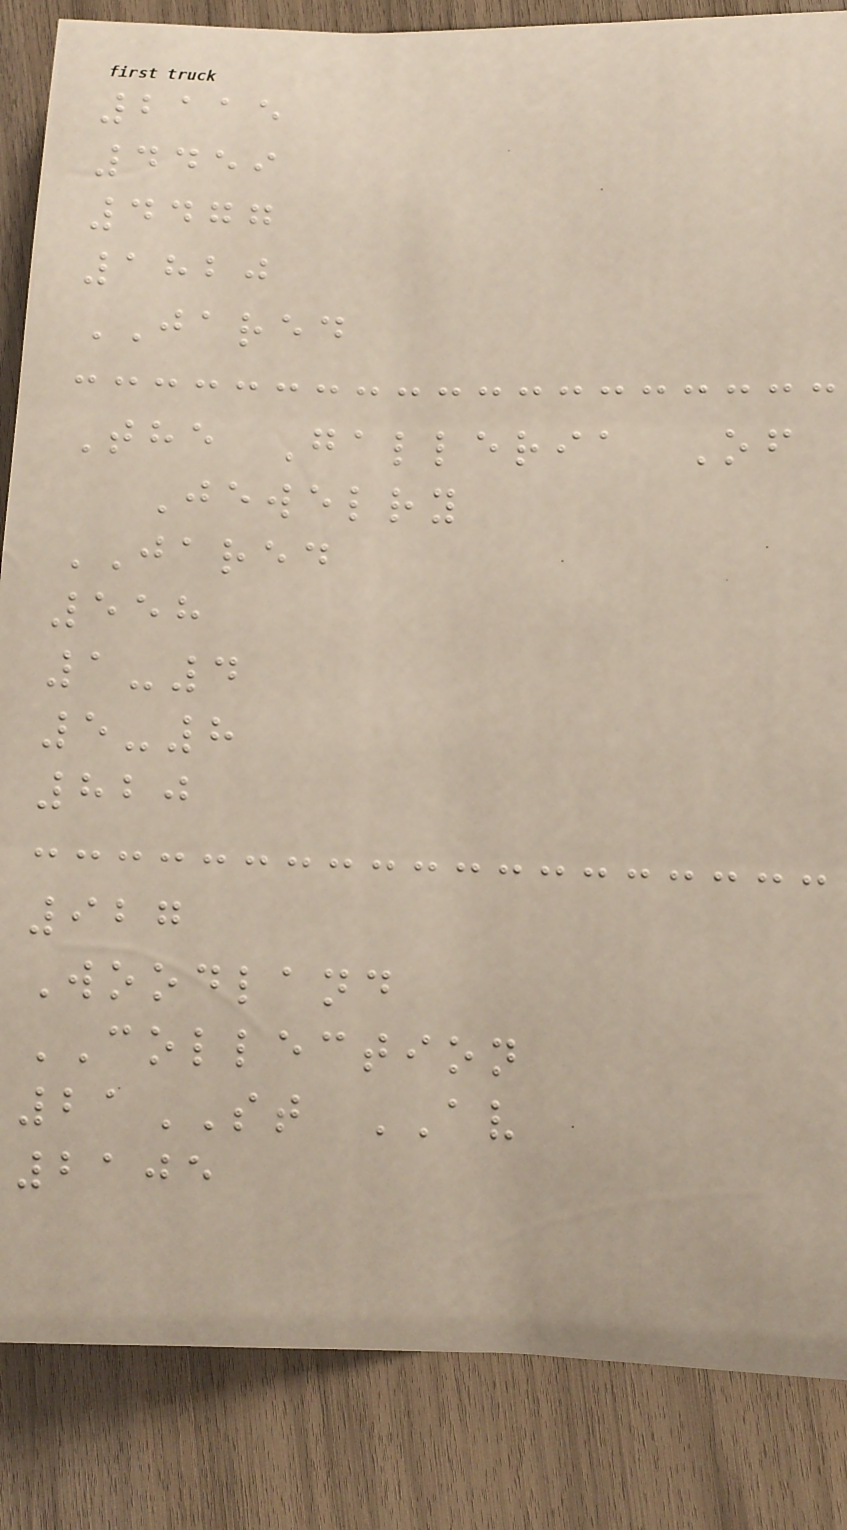2115
4459
4477
1820
JARED
The Galleria Of
Jewelry
JARED
558
1-4
5-8
820
927
Woodland
COLLECTION
21ST AV
2105
